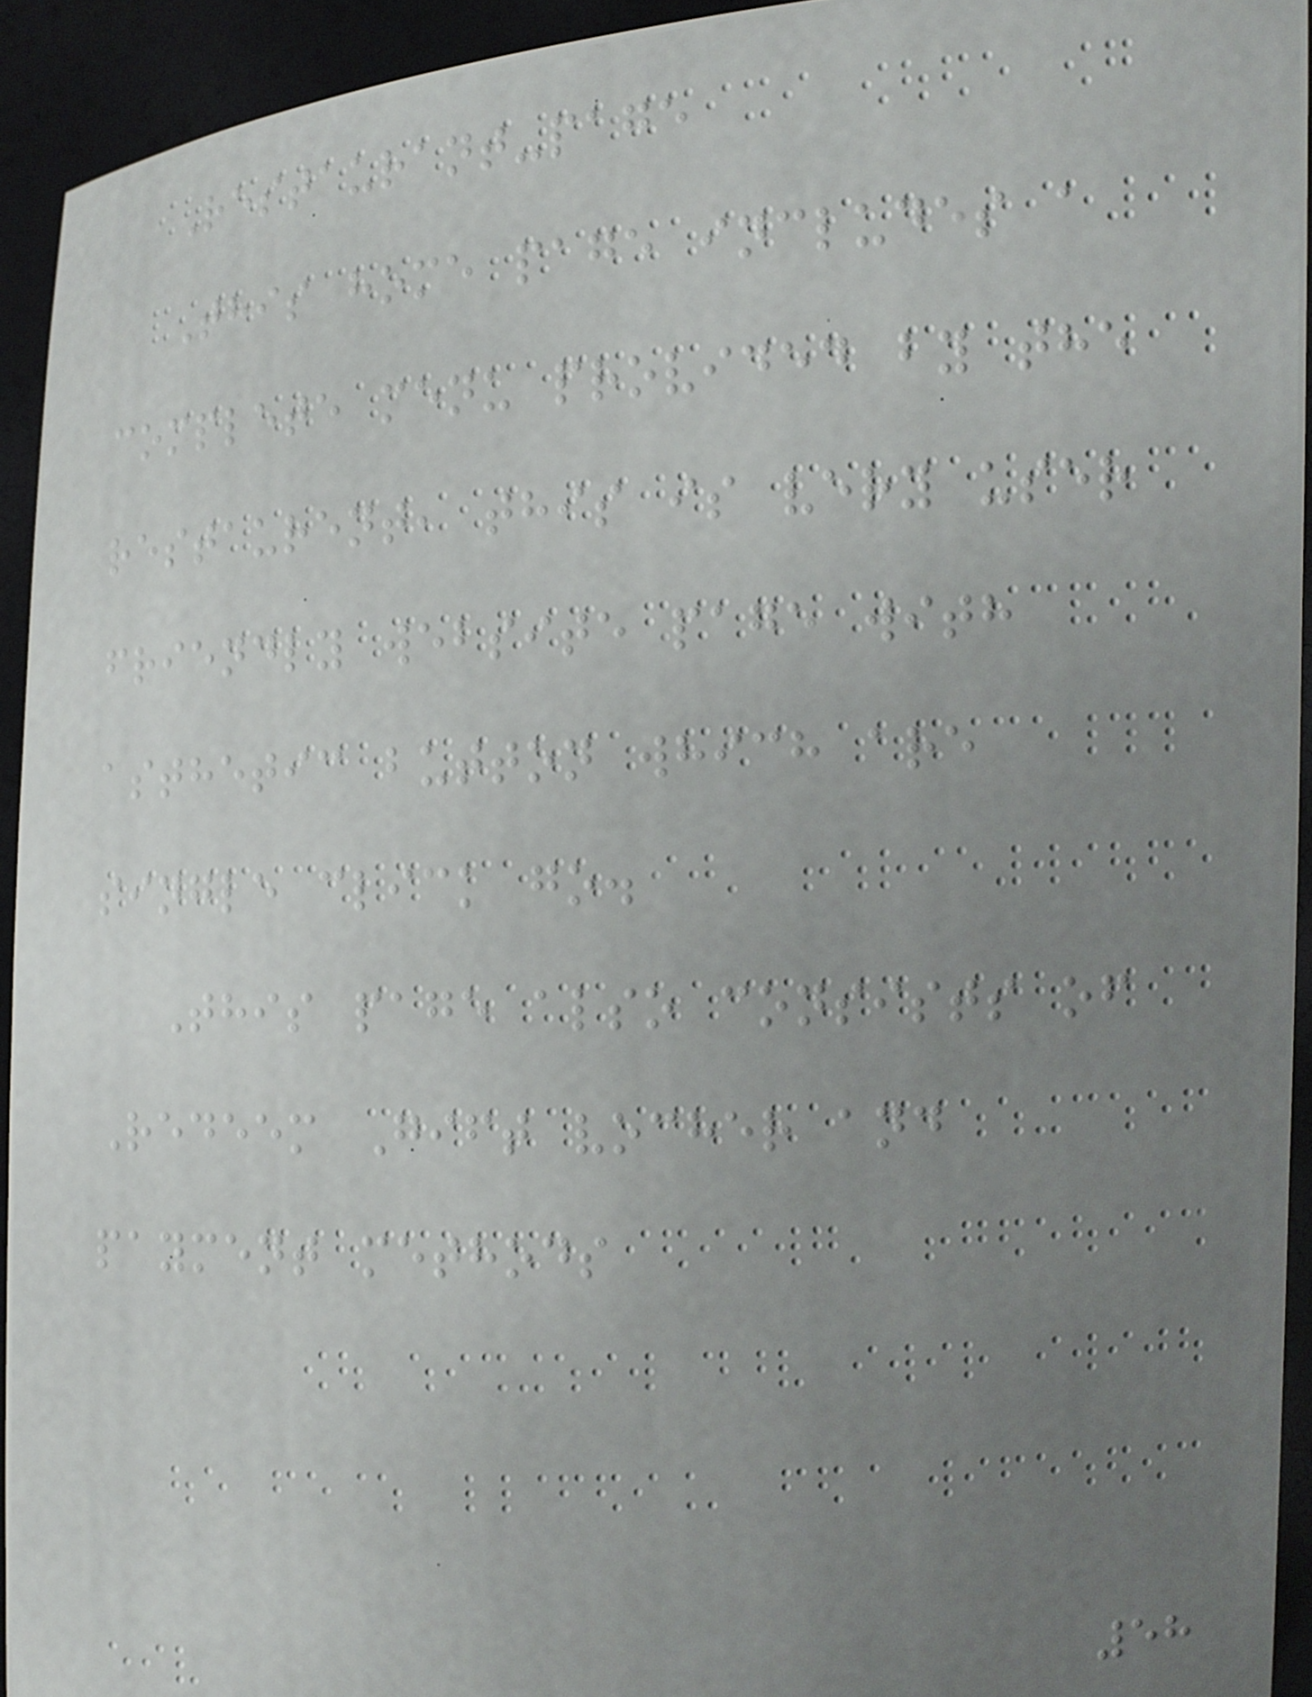Restaurant-page
This home page includes a
complete menu provided by the
restaurent, this is very user
friendly website page with
asthetic button which are
single click go.
This page also consists of
Redeem Gift vocher and
payment methods
58
